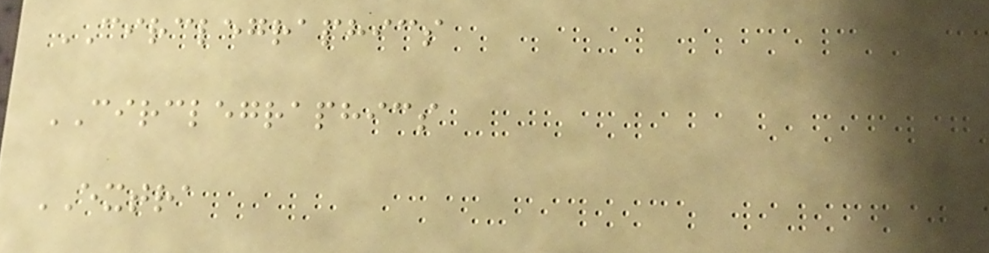CIRCLEGRAPHICS
CIRCLEGRAPHICS
EXTRA
